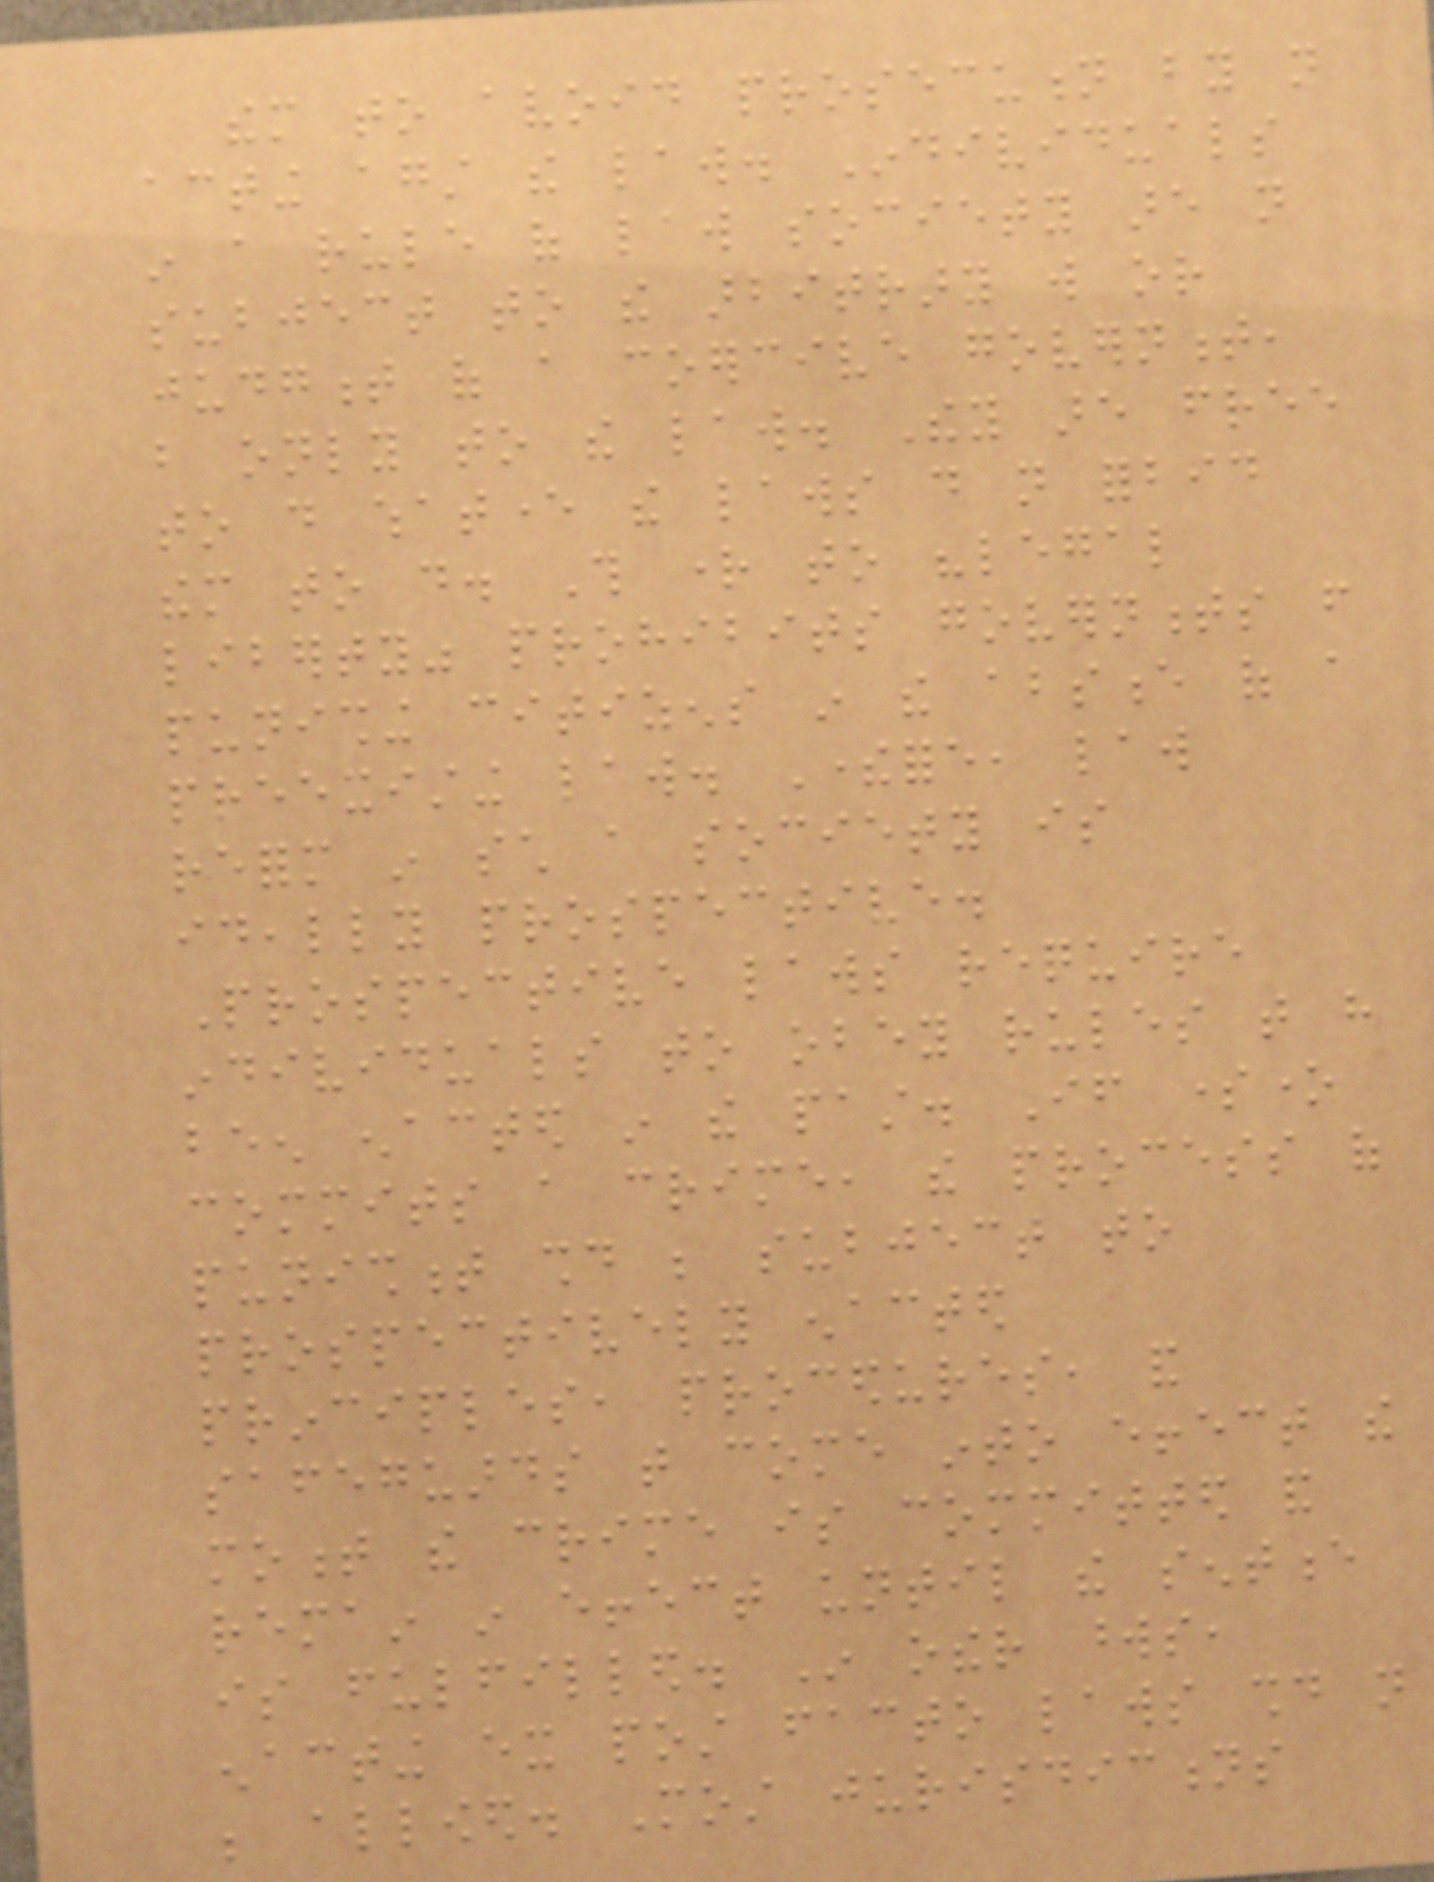them to avoid prosecution by not
acting against the law. Individuals
in a rule of law society are not
subject to the arbitrary will or
judgment of a coercive government,
but only to the law. They are free
to do whatever the laws do not forbid
them to do. This right to "legal
liberty" prohibits governments from
punishing citizens in the absence of a
preexisting law. Therefore, law
reform in such a society is
ideally prospective.
Prospective laws require
individuals to obey rules that have
been enacted in the past. If someone
commits a crime, the process of
punishment should be subject to
prospectively enacted
principles, procedures, and
safeguards that come into effect the
moment the crime is committed and
remain in effect until the sentence
is fulfilled. In other words,
enacting ex post facto laws should not
be allowed. Most jurisdictions
